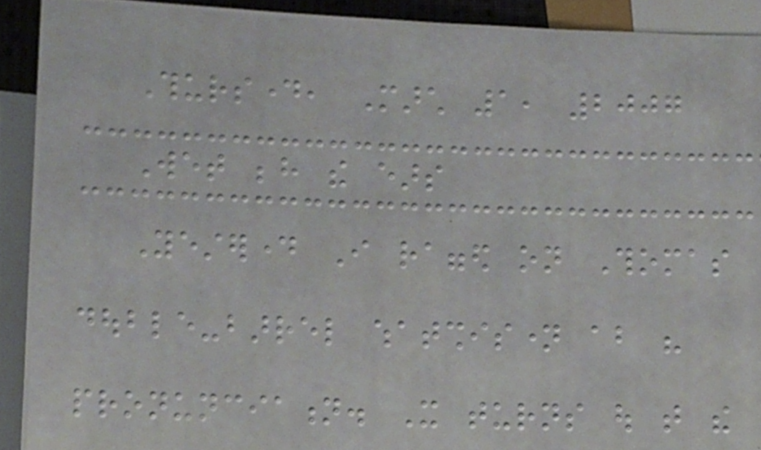Thursday, March 1, 2007
Wet behind the ears
Yesterday I ragged on Thomas
double-barrel whatshisname about his
pronunciation. It turns out that the
